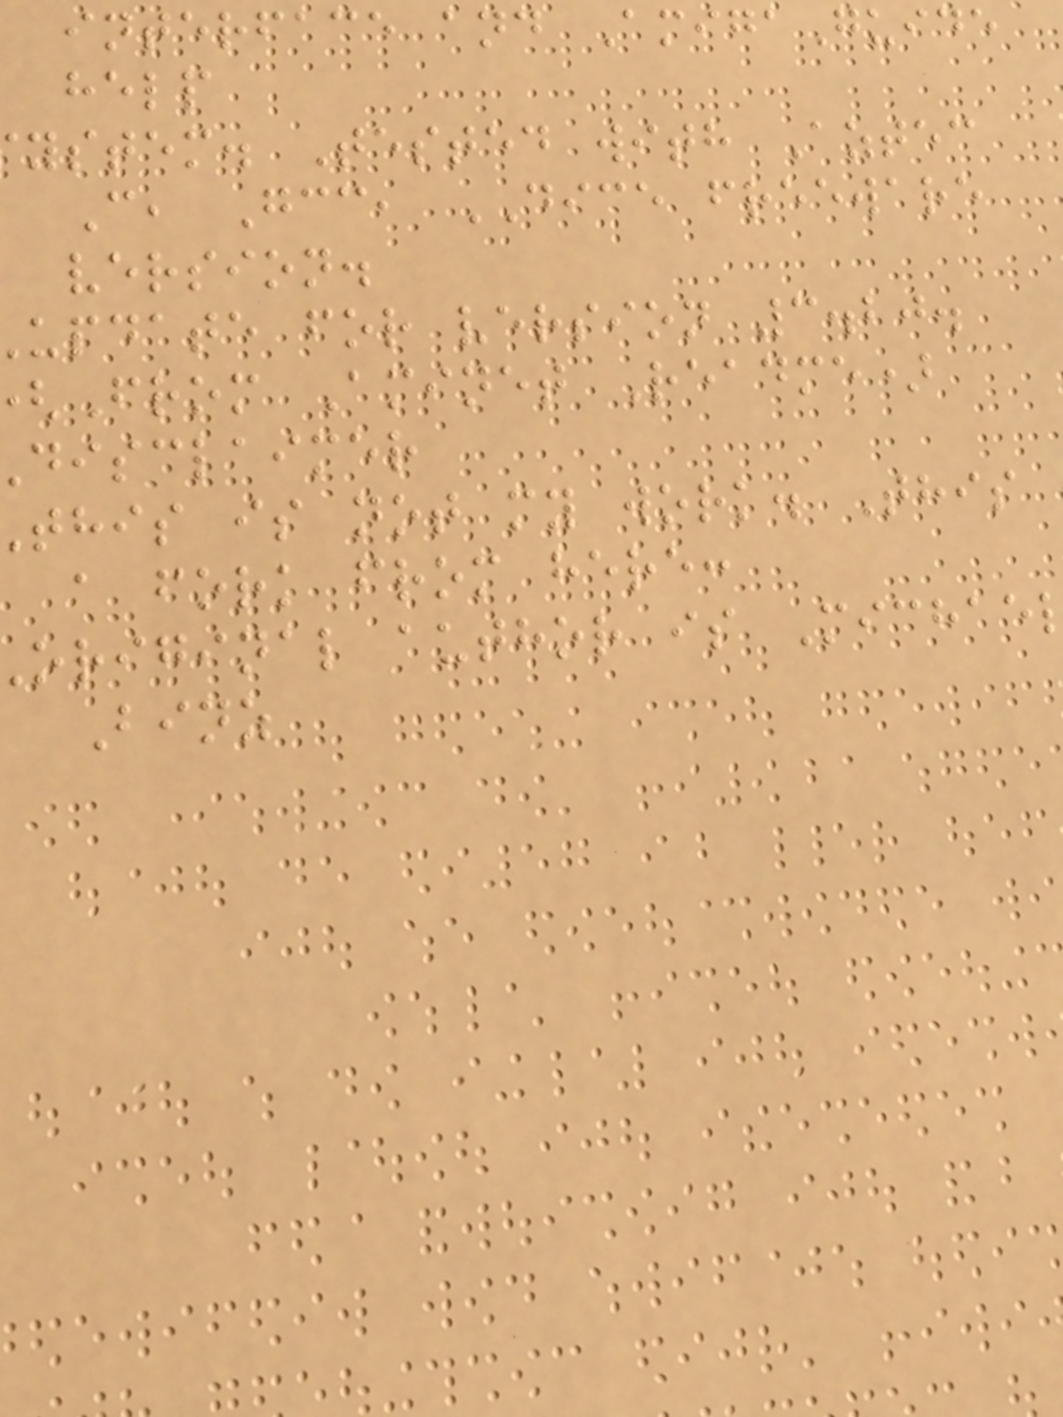interface and AmigaGuide
help
ystem. Tested with Aztec
C, Gcc, DICE freeware
version.
update for version 3.20.
From Aminet Readme)
disclaimer
this is not my work. This
a fork from here:
original author is Michae
Binz
